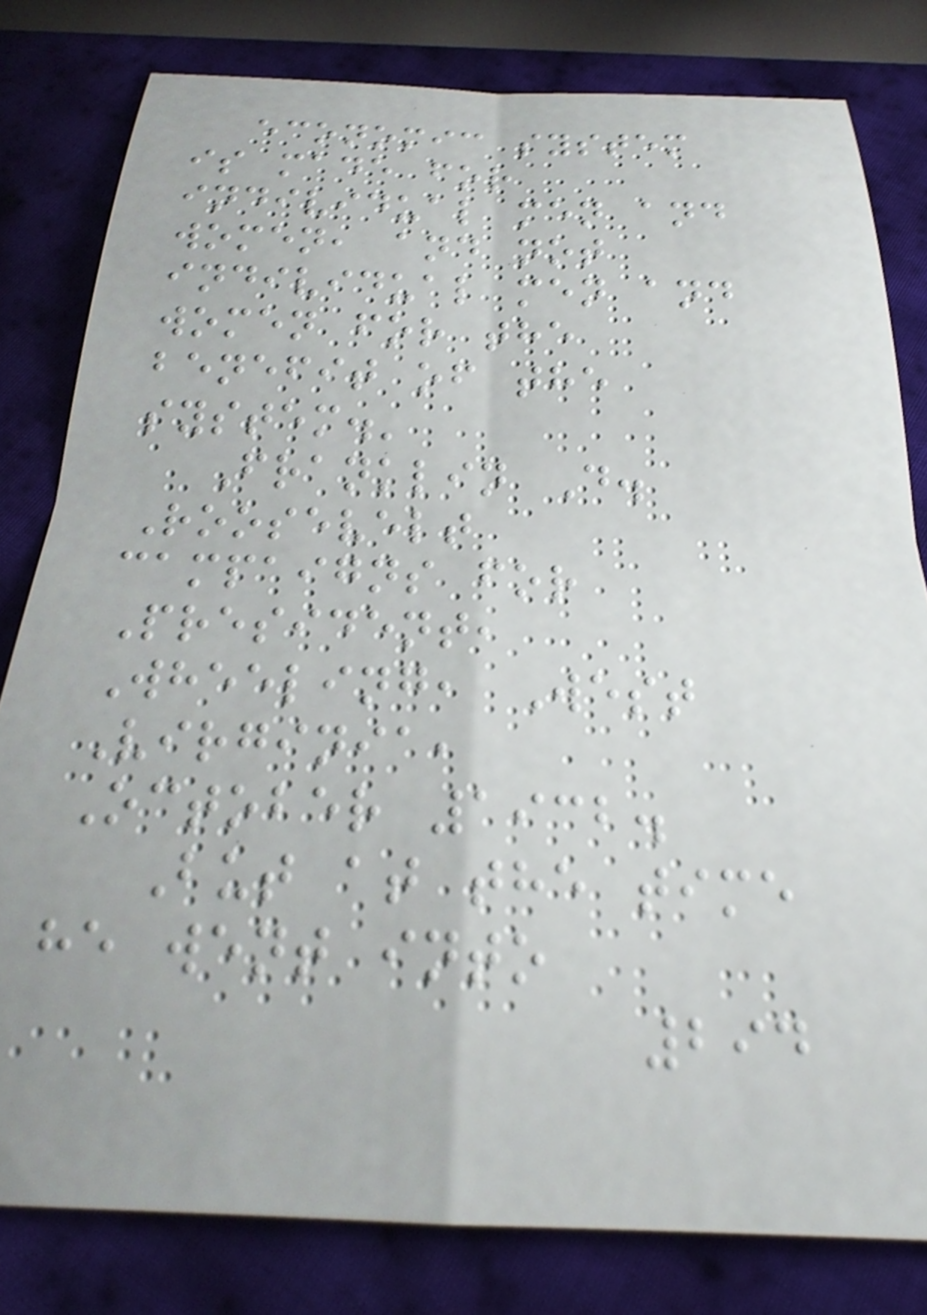economic system
is made for
individual men and
women, and not
individual men and
women for the
benefit of the
system.'
Franklin D.
Roosevelt
campaigns for
President,
Wheeling, West
Virginia,
October 1932.
But at the time
he went into
294
